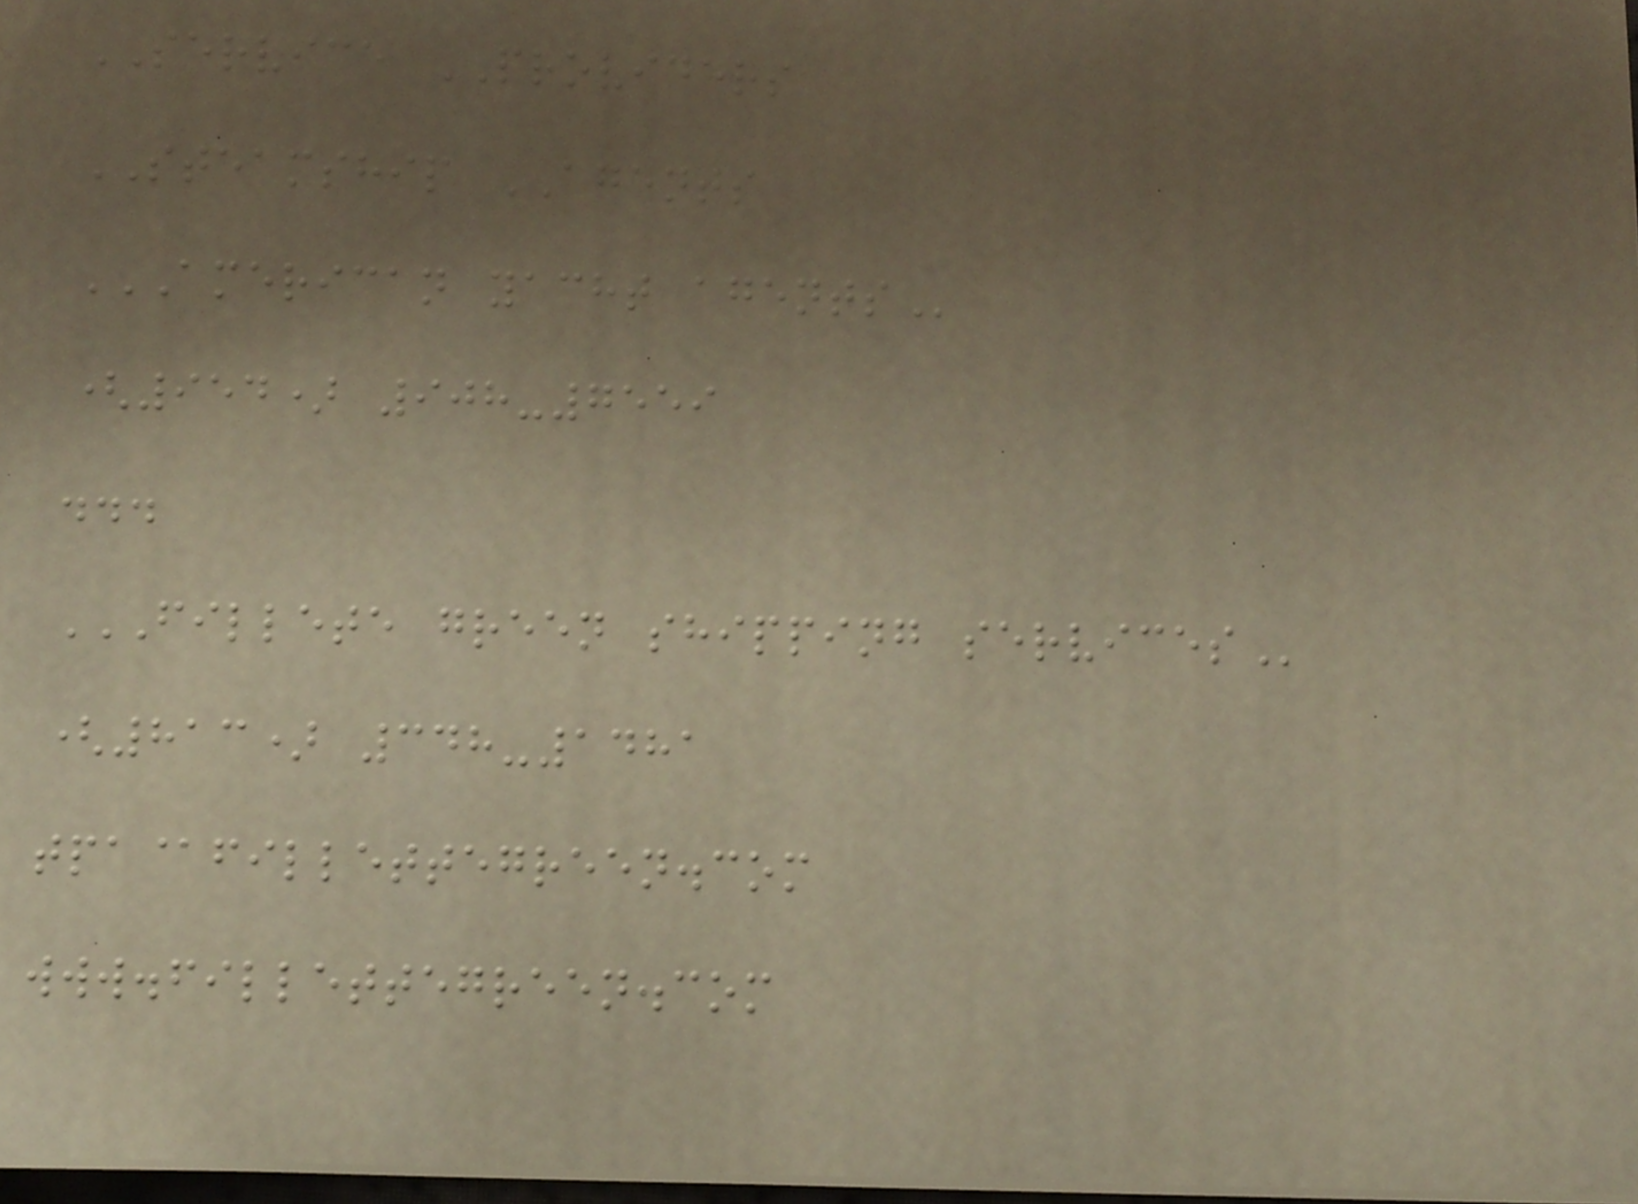SERVICE PROVIDERS
STEAMSHIP AGENTS
AMERICAN YACHT AGENTS
(954) 908-7559
...
FILLETE GREEN SHIPPING SERVICES
(813) 348-1481
tpa@fillettegreen.com
www.fillettegreen.com
